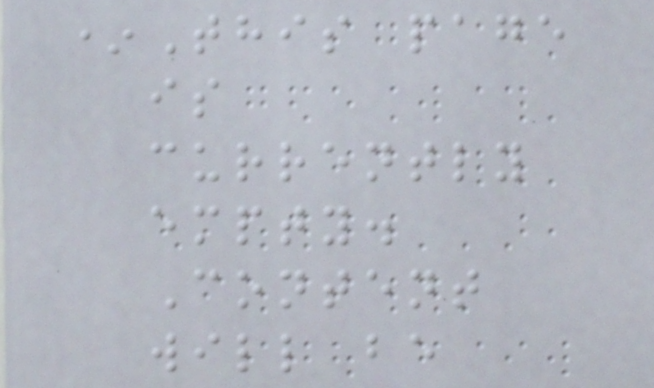*This page
is
currently
empty.
Content
will be
